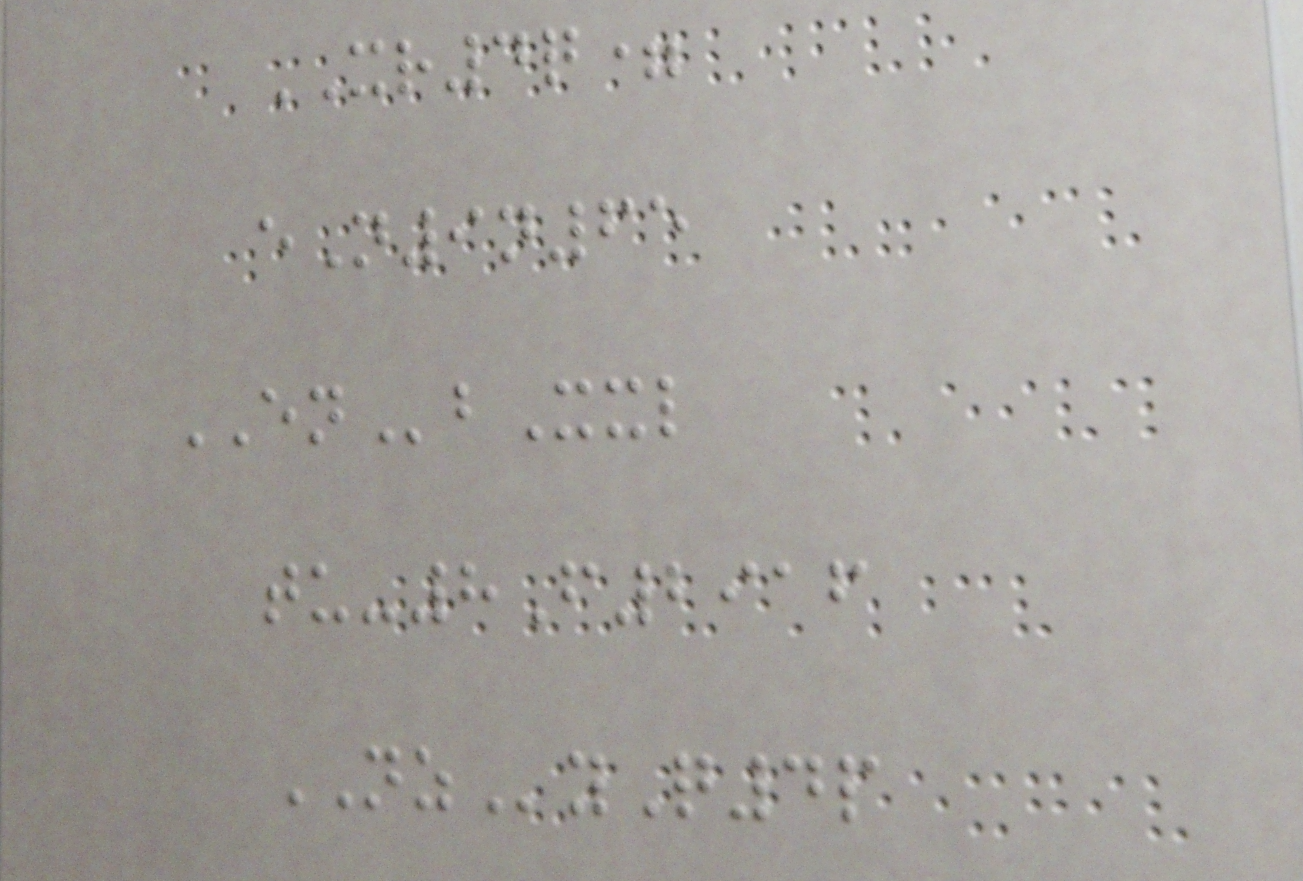XR4q=
eN9n65
ENbXxl
tu-8F2916
NZyQ4p
